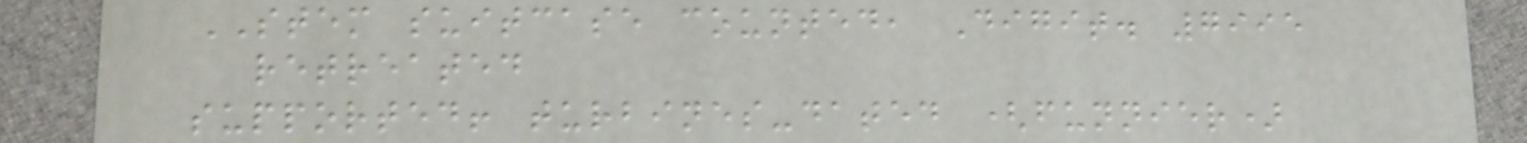STEM suitcase counted, Digit. 7995
retreated
supported! turbines-dated (funnier)
